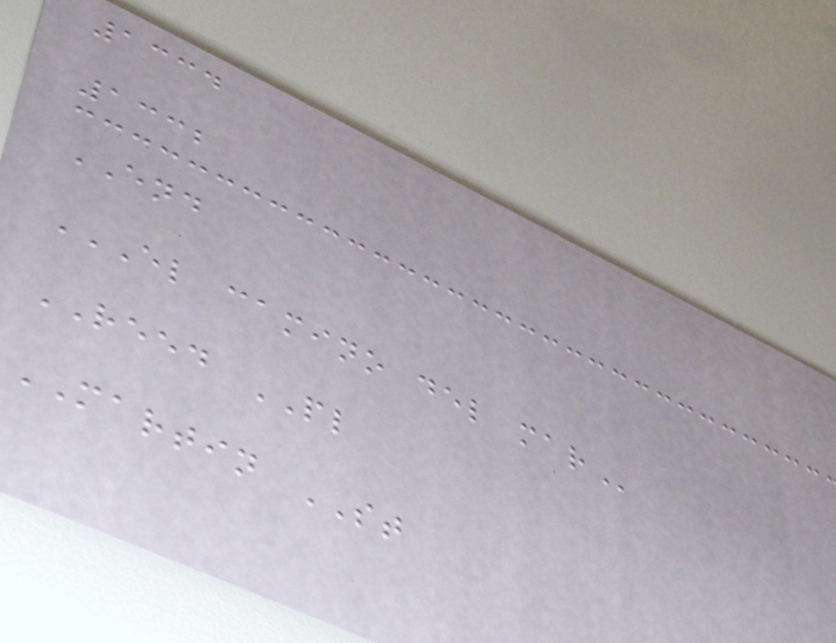1334
1332
END
EL CAMINO DEL MAR
REED PL
MARTIN ST
